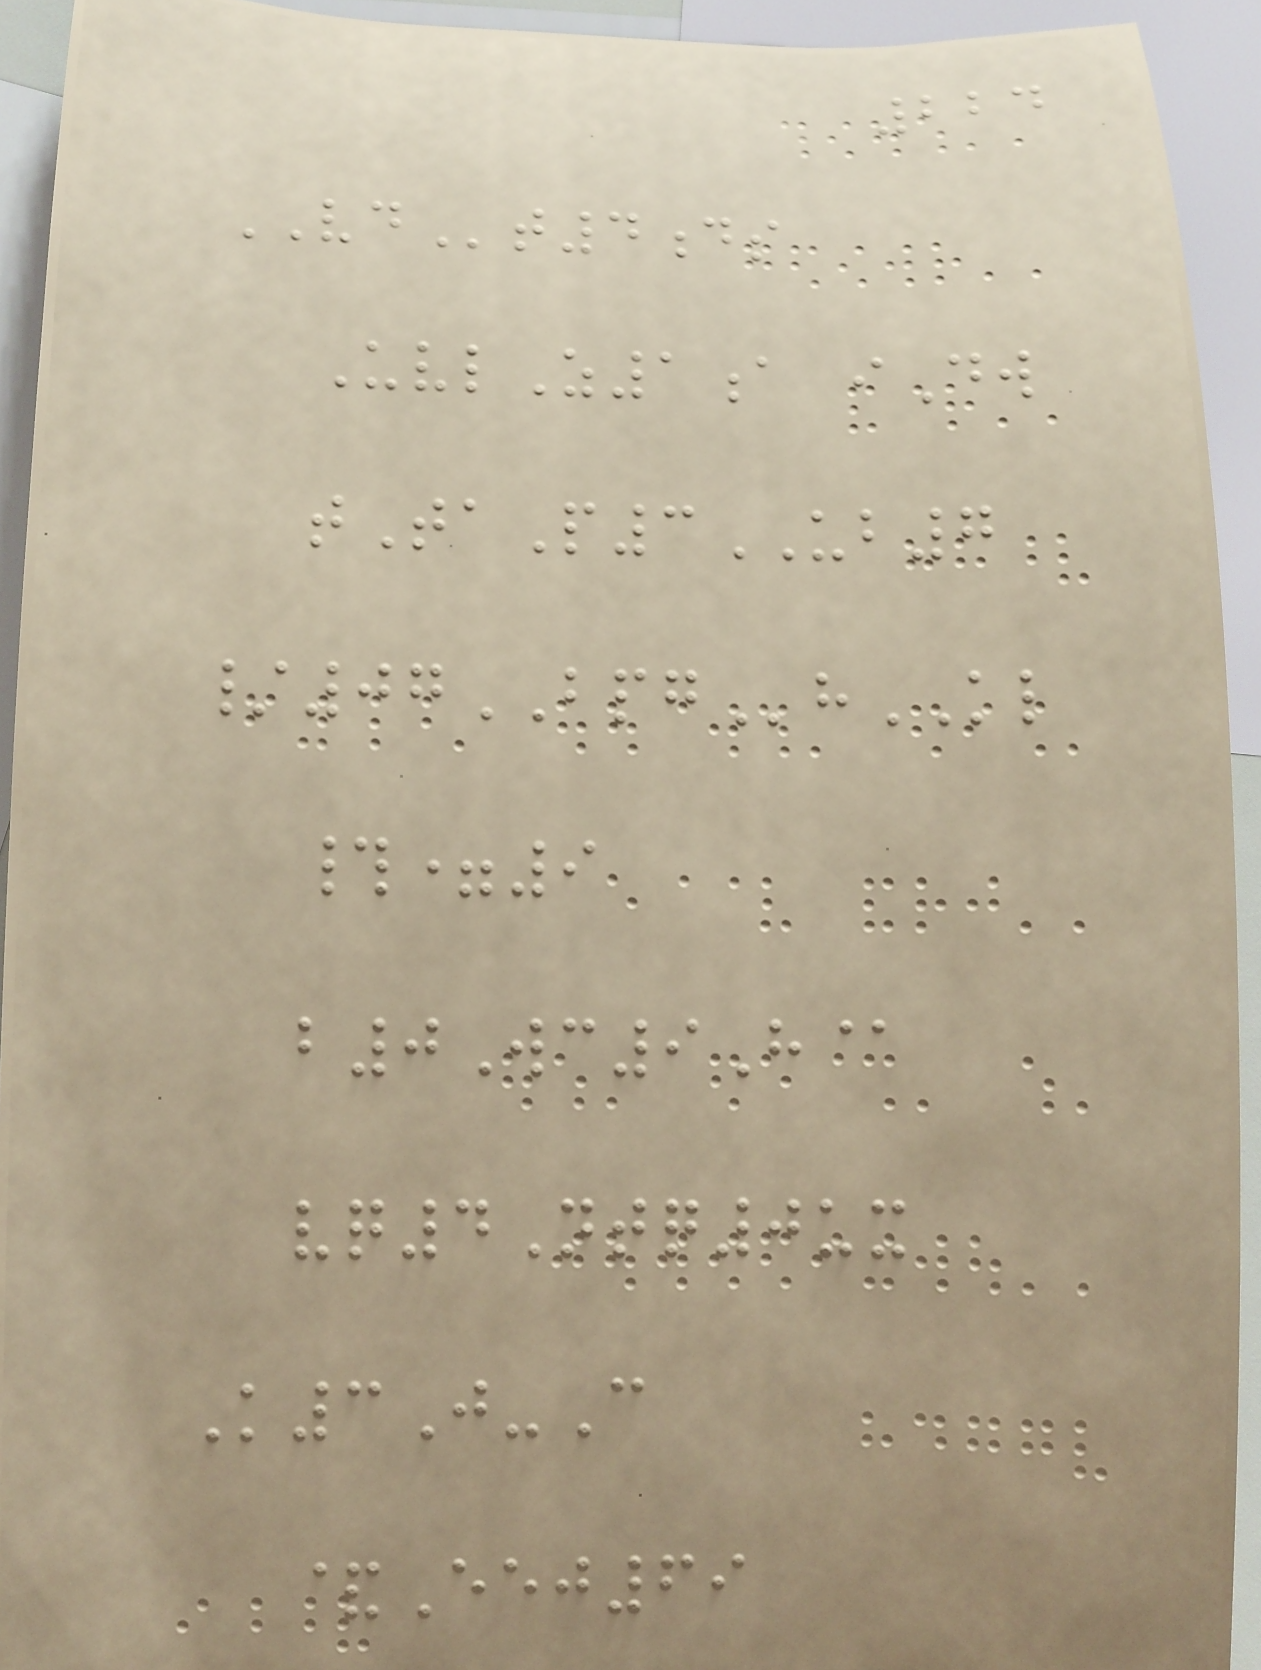224
VDt4ds
UvlZ1a iDw
tTaP3UB7
/07BPGhKL
#=9
b0Wc9H@
vq4Ntq0ux
K3J-C
&Eej69
